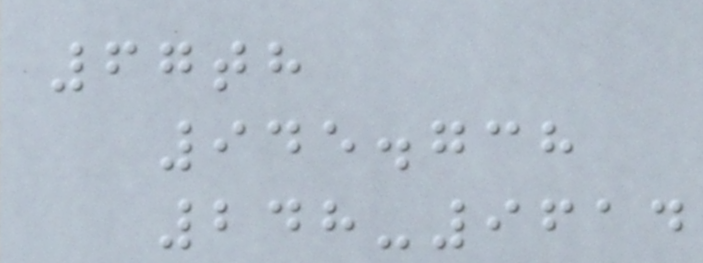67th
945.738
248-9614
